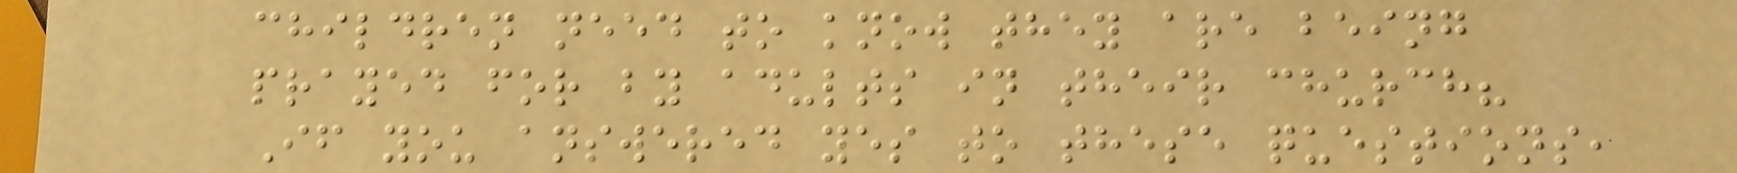children need to know they are being
prayed for by adults in their church?
If you answered yes to these questions,
